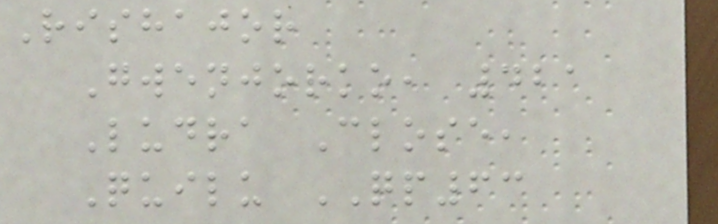Rishajor
Gwenjorko, 421
Ludra Close,
Quilu QP63
